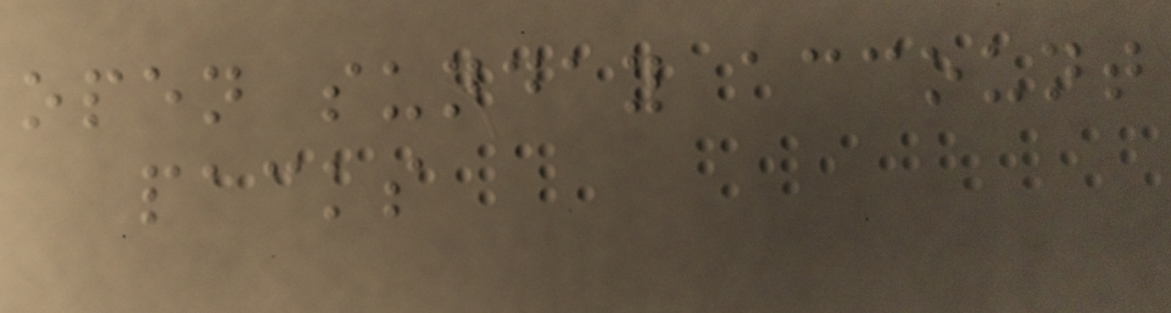open sunday account
packs
